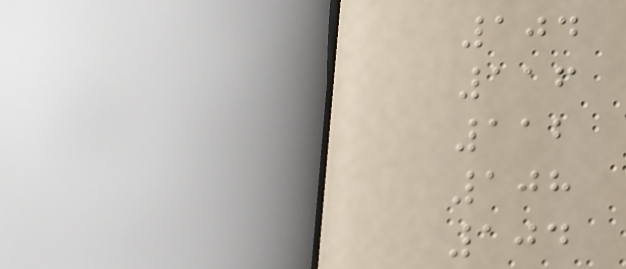104
116
112
108
104
